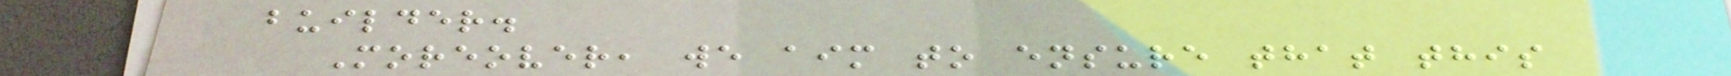builder.
Moreover, we aim to ensure that this
